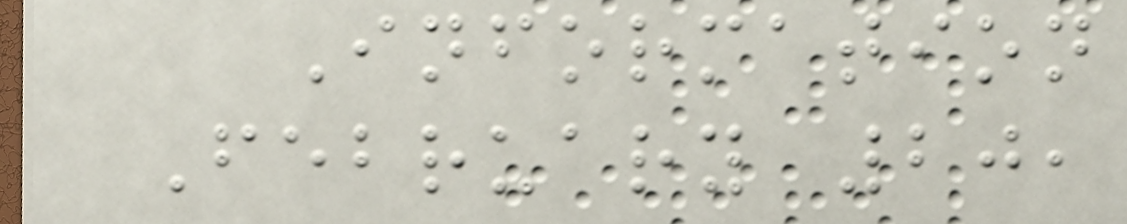Information
February 20,
